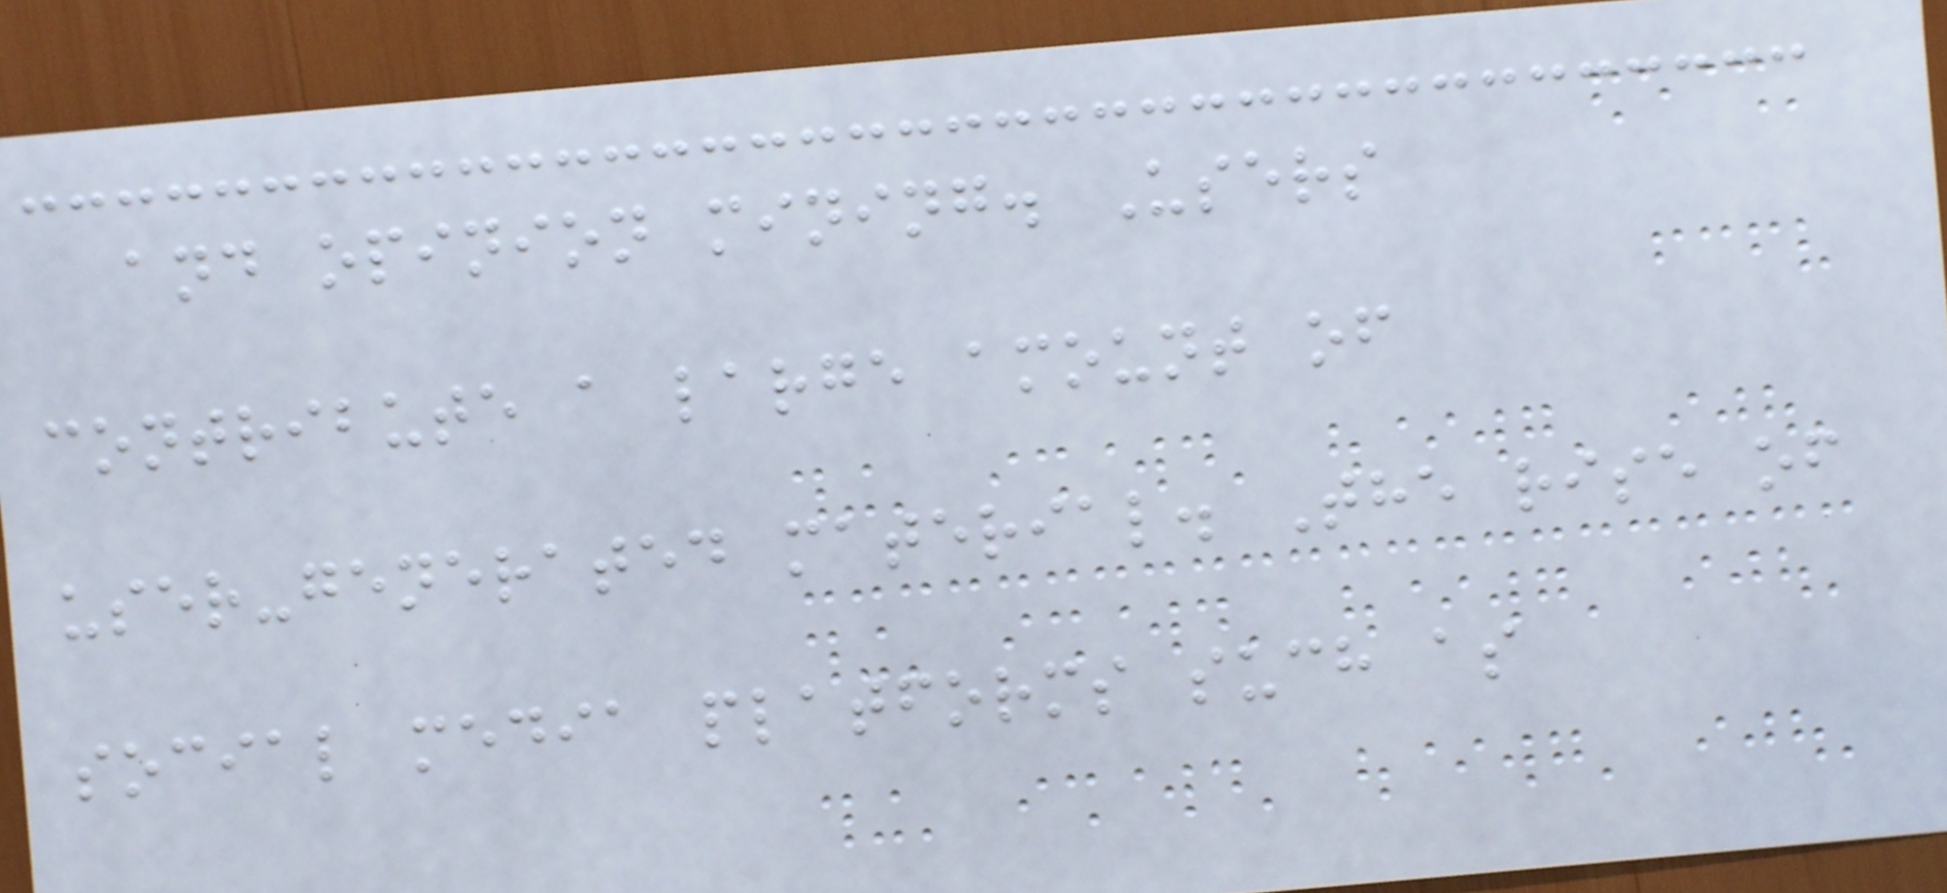and opinion mining. Users
contribute a large amount of
user-generated material. The rise of
social media platforms such as
